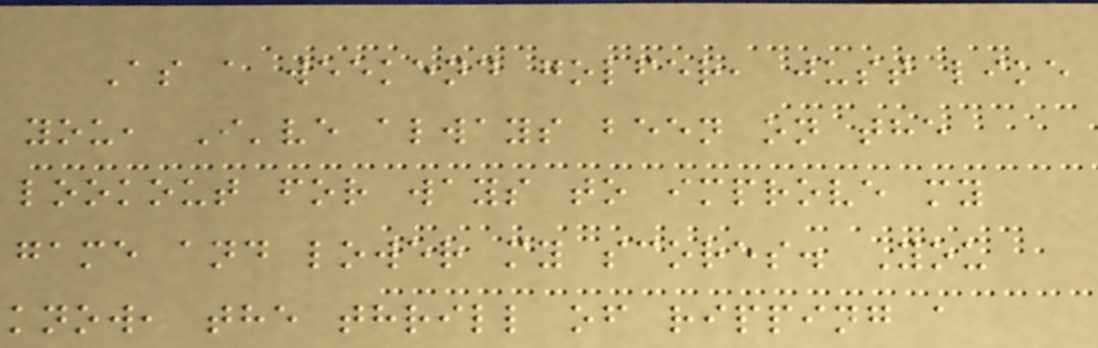As a weekend golfer, just like
you, I've always been on the
lookout for ways to improve my
game and lower my scores. You
know, the thrill of ripping a
